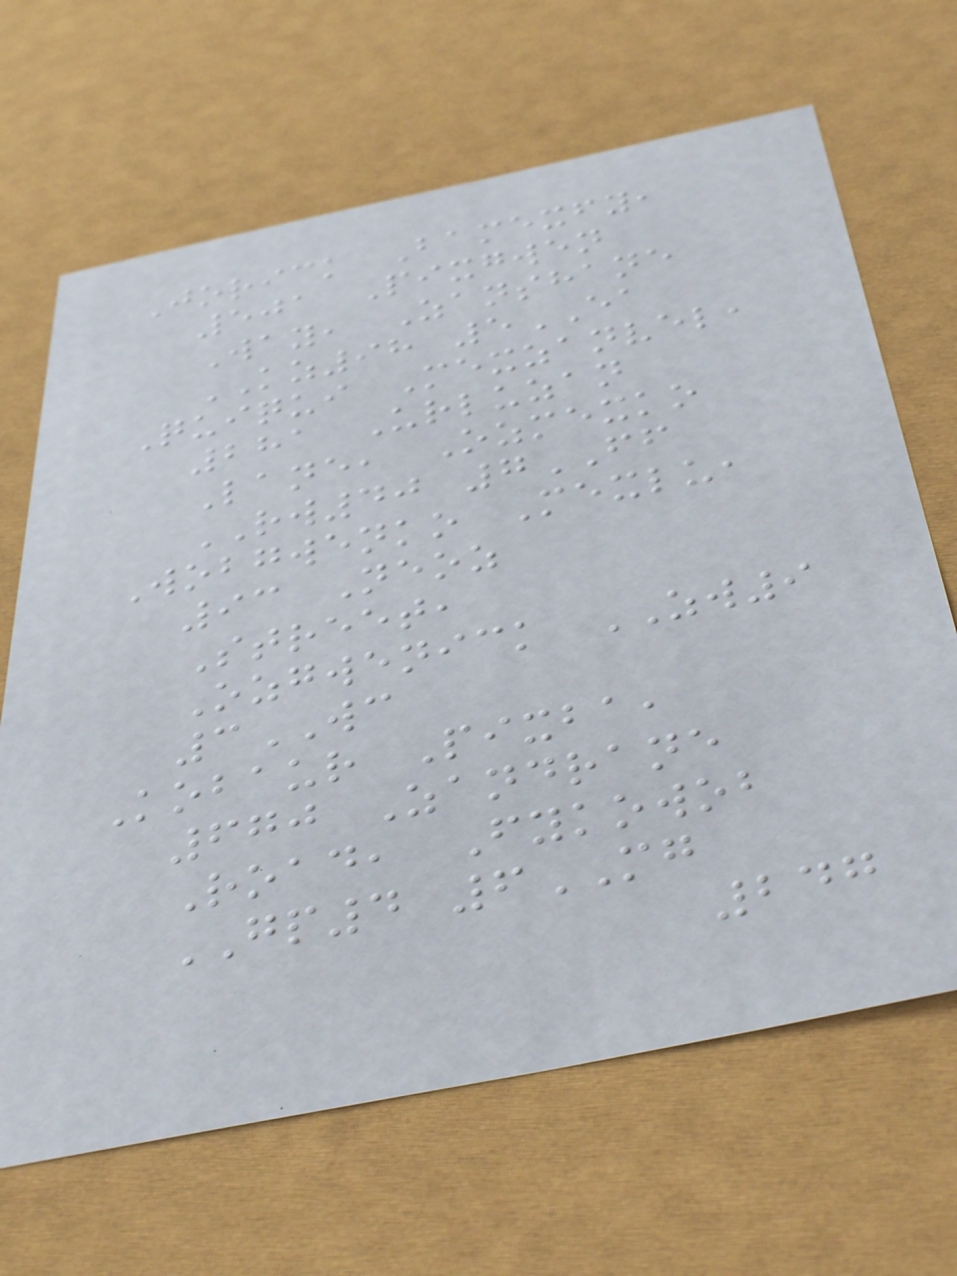Jorick Bamexfy,
501 Pixgwen
Way, Zanshane
KZ98 5EA
Quiqui Mexzanvel,
281 Urluzan
Lane, Ozmexko
RW40 7FF
Wobgwenko Mexlu,
93 Neoz
Street,
Ozgwenick ZW9
3WC
Kobaur Pixba,
670 Zandrane
Road, Fykowob
GP4 6MG
247
